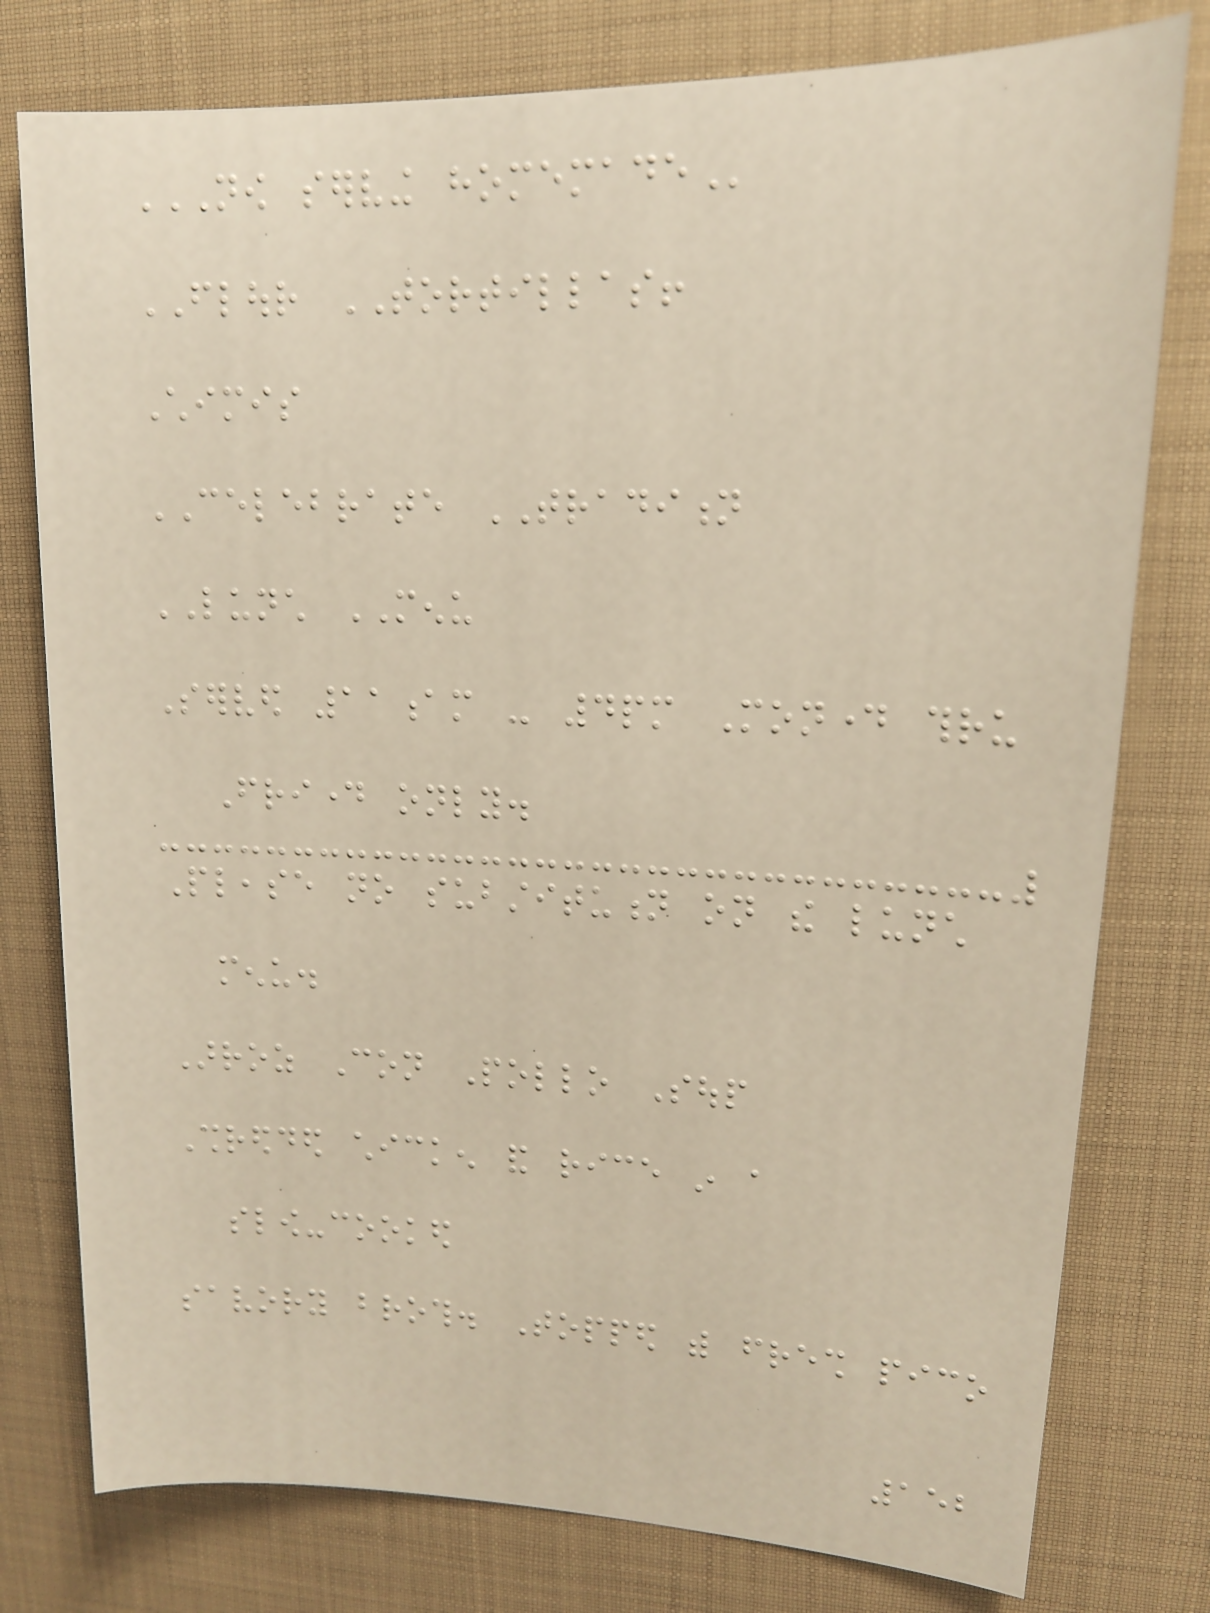NOW SERVING HOMEMADE
FLOUR TORTILLAS!
Chimis
CELEBRATE TRADITION
LUNCH MENU
Served 11am - 4pm Monday thru
Friday only.
Please no substitution on the lunch
menu.
Arroz Con Pollo Soup
Shredded chicken and rice in a
slow-cooked
savory broth. Topped with fresh pico
152
